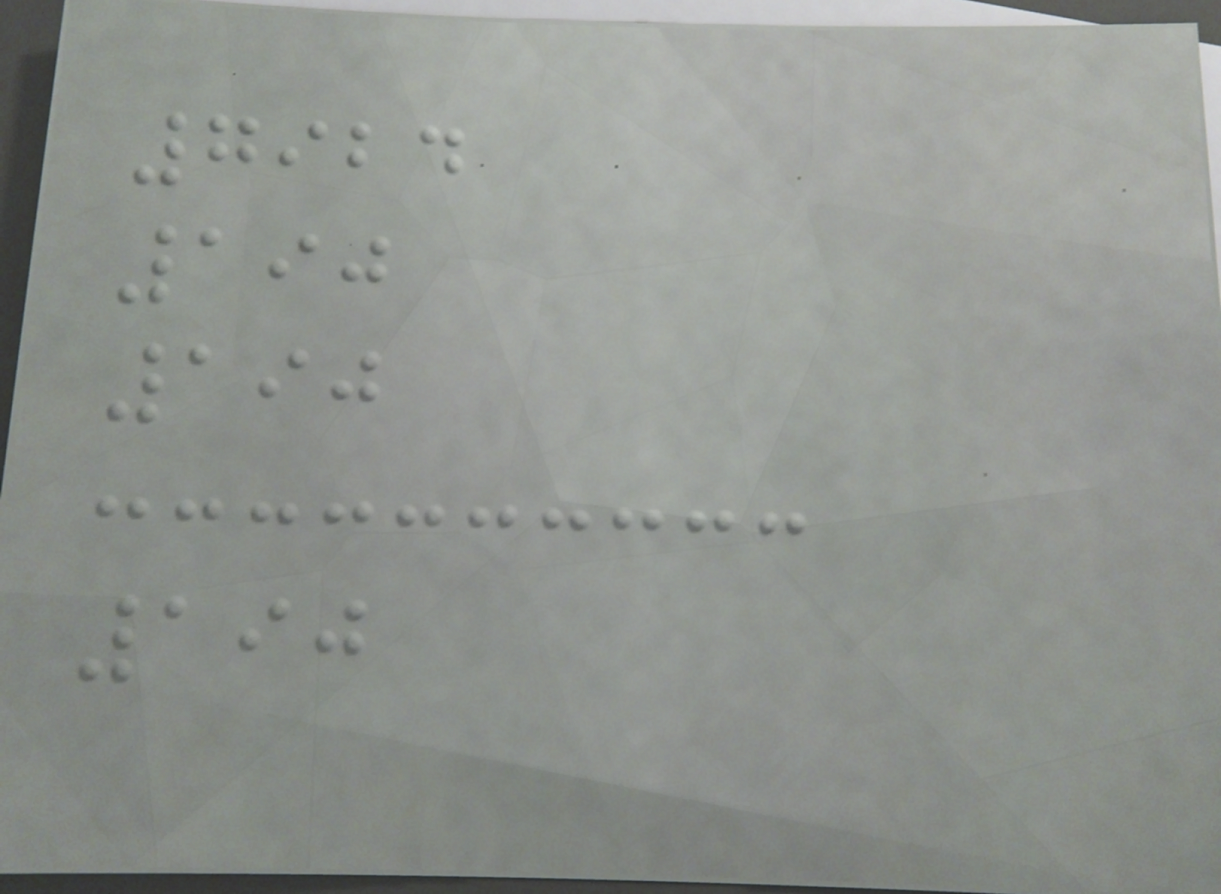7924
190
190
190
